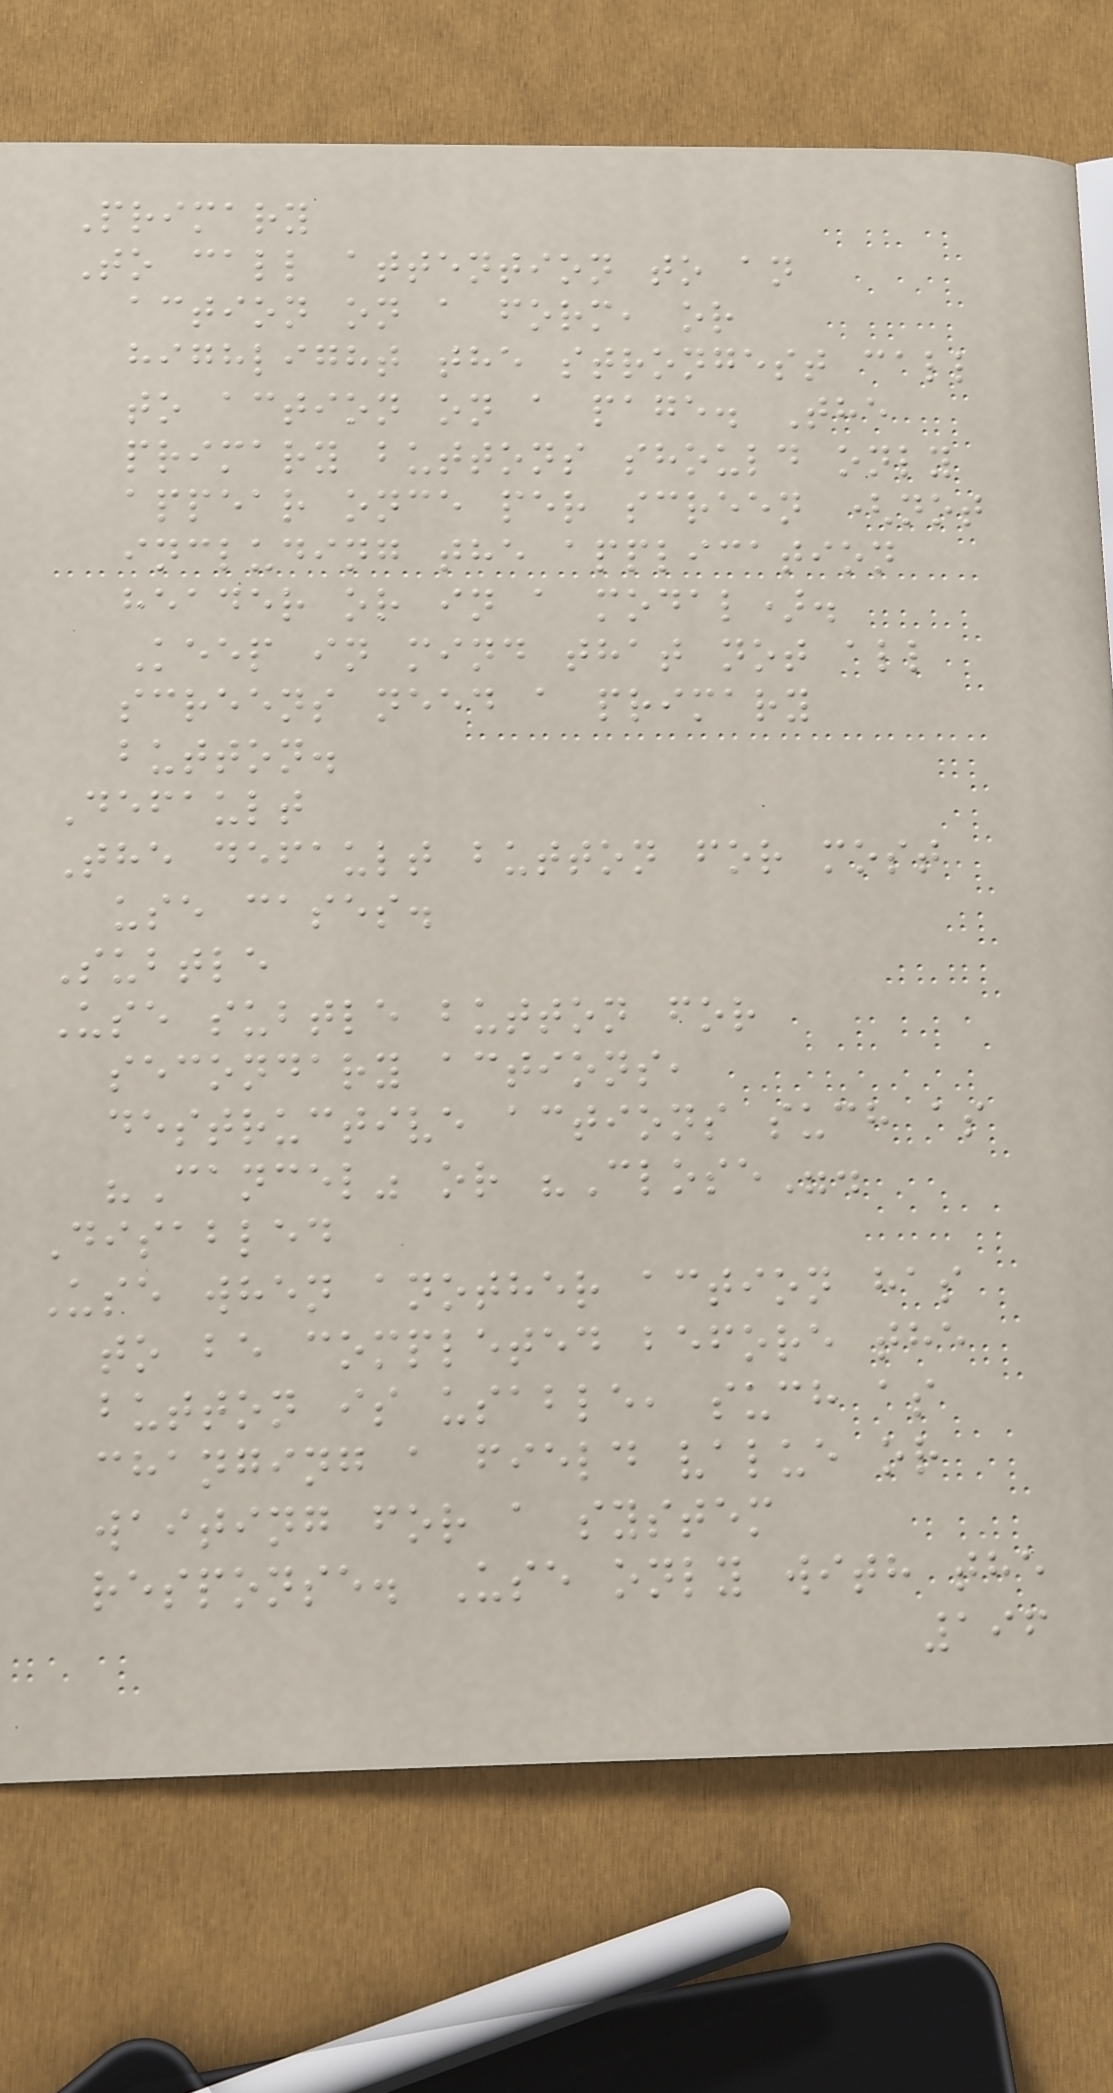Primary
To call attention to an
action on a form, or
highlight the strongest call
to action on a page. The
primary buttons should only
appear once per screen (not
including the application
header or in a modal).
Keep in mind that not all
screens need a primary
button.
Default
The default button for most
use cases.
Subtle
Use subtle button for
secondary actions,
destructive actions such as
"Cancel" or "Close".
Disabled
Use when another action has
to be completed before the
button is usable, such as
changing a field value or
waiting for a system
response. Use only with the
196
